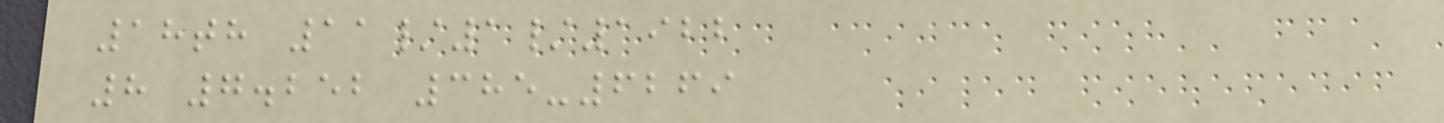18th 11/1/1922
8 7.252 385-6269
